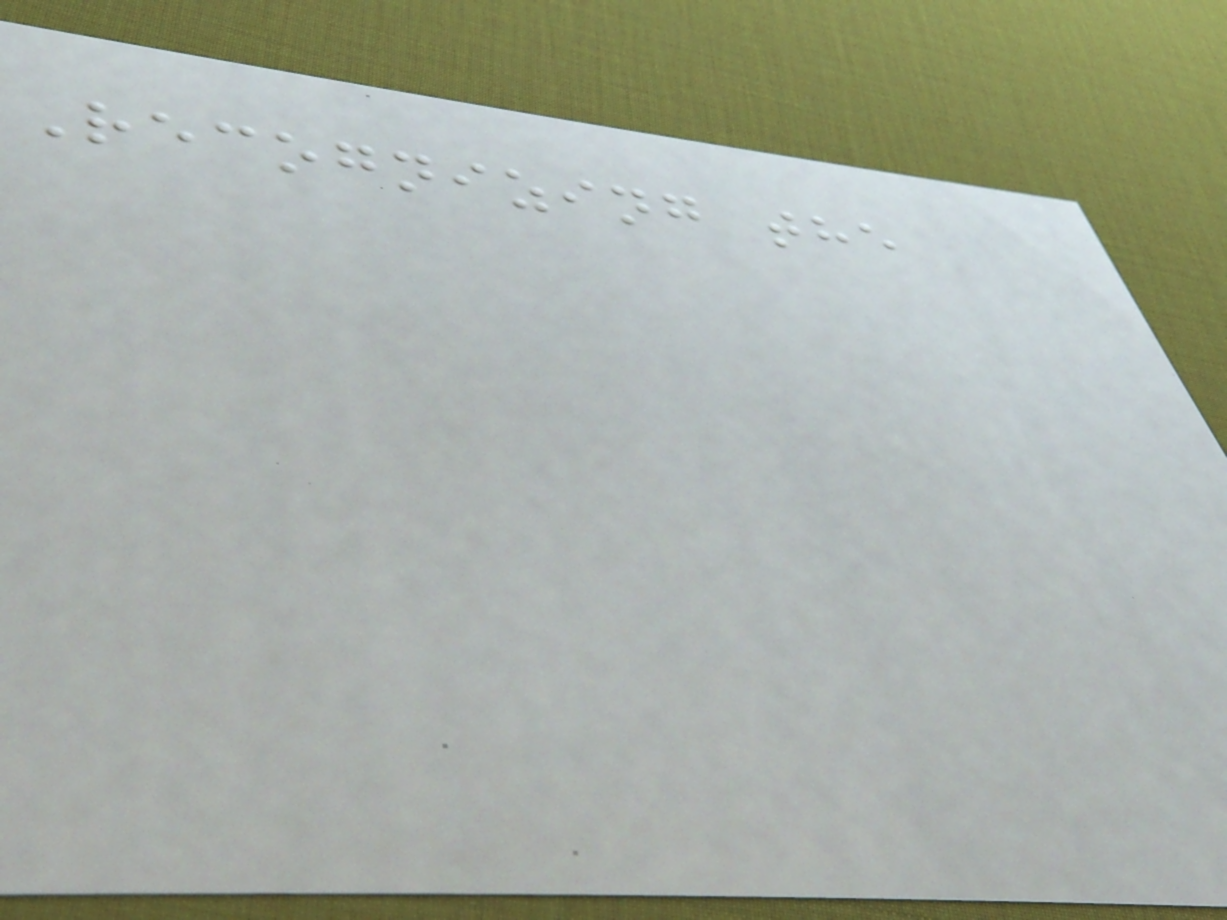Recognizing the
